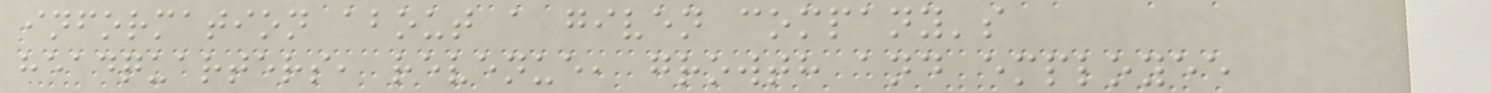information about a given company's
headquarters, revenue, growth and employee
